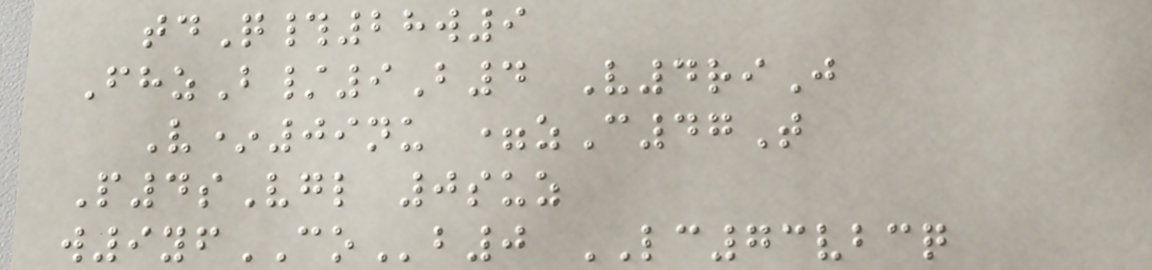tdQ#28w9
FhzB/9B4 V4riJ
V*09nu =zC47T
P4sVgl 0suz
w9yfCOb0 LC73vbcq
